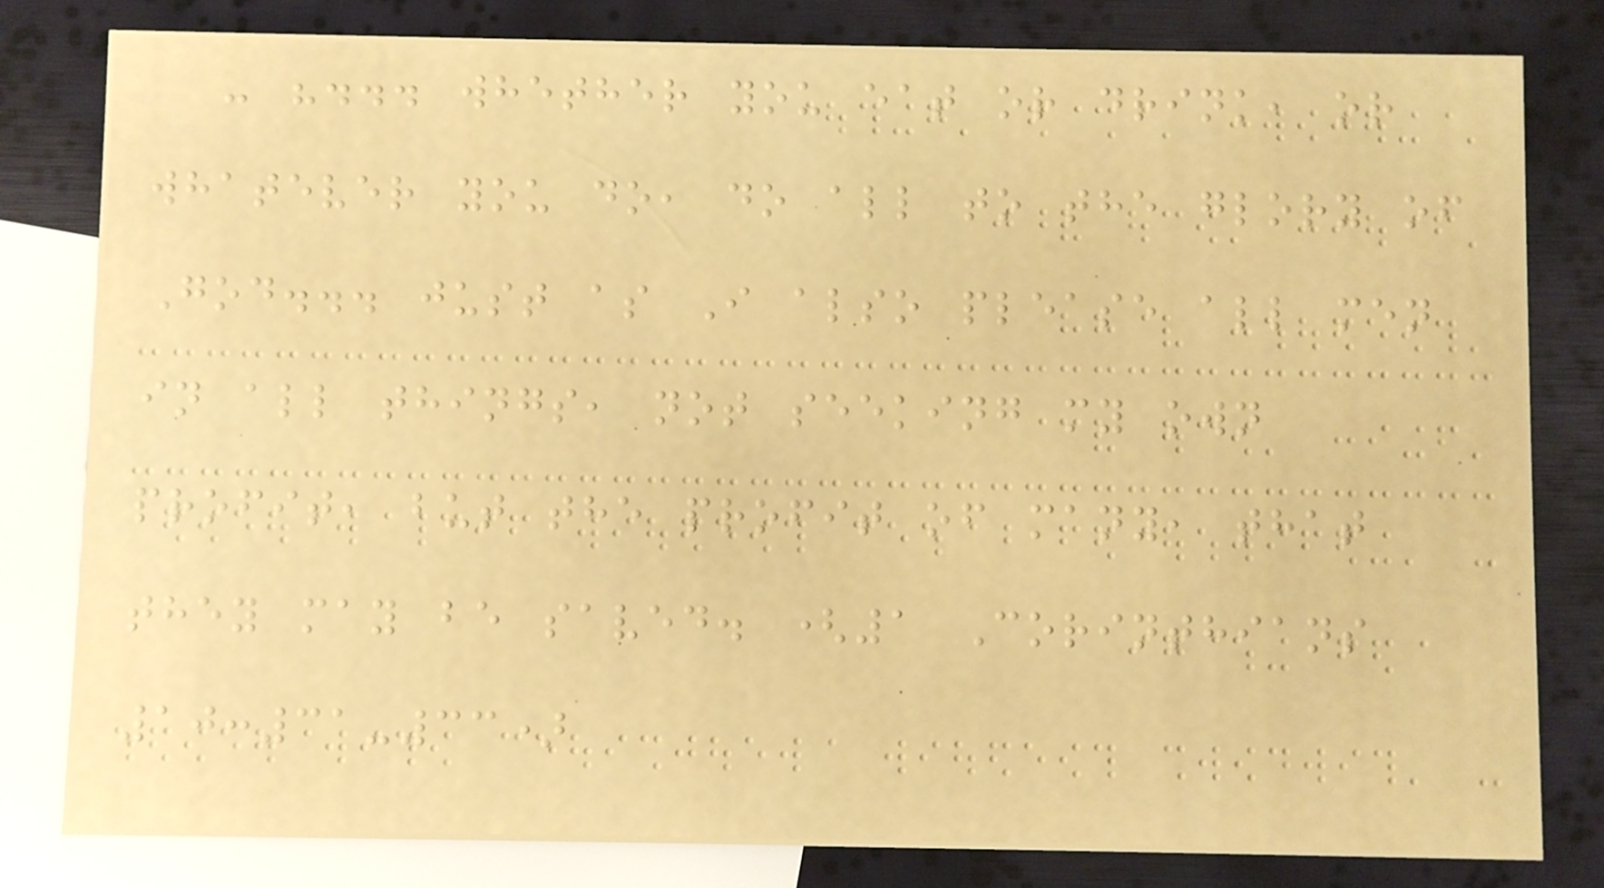- "... whether you eat or drink, or
whatever you do, do all to the glory of
God... just as I also please all men
in all things, not seeking my own
profit, but the profit of many, that
they may be saved. (1 Corinthians
10:31-33)
